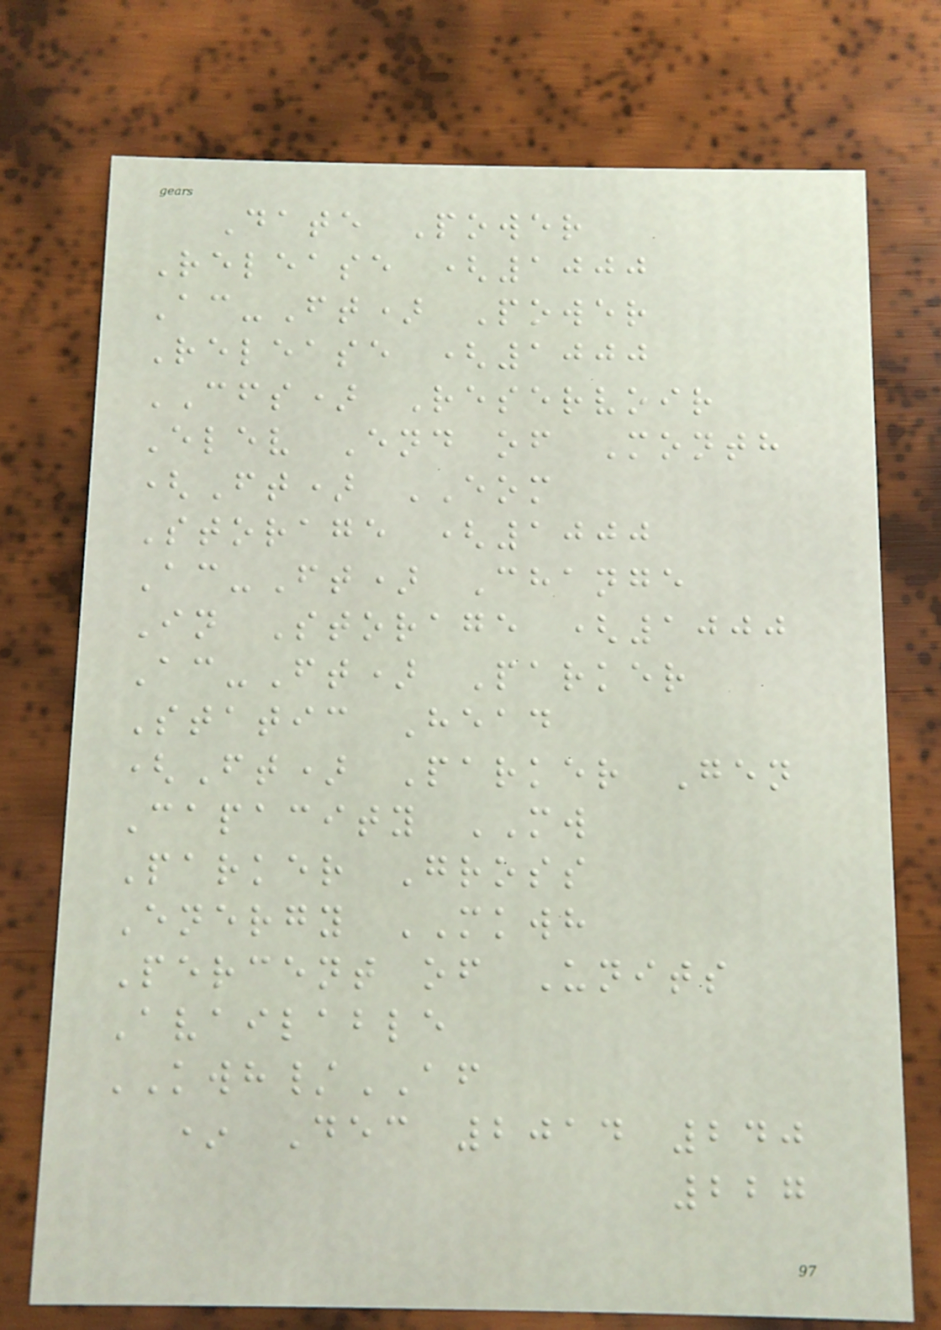Date Power
Release (1000
Ac-Ft) Power
Release (1000
CFS) Reservoir
Elev End of Month
(Ft) EOM
Storage (1000
Ac-Ft) Change
In Storage (1000
Ac-Ft) Parker
Static Head
(Ft) Parker Gen
Capacity MW
Parker Gross
Energy MKWH
Percent of Units
Available
KWH/AF
* Dec 2014 240
227
